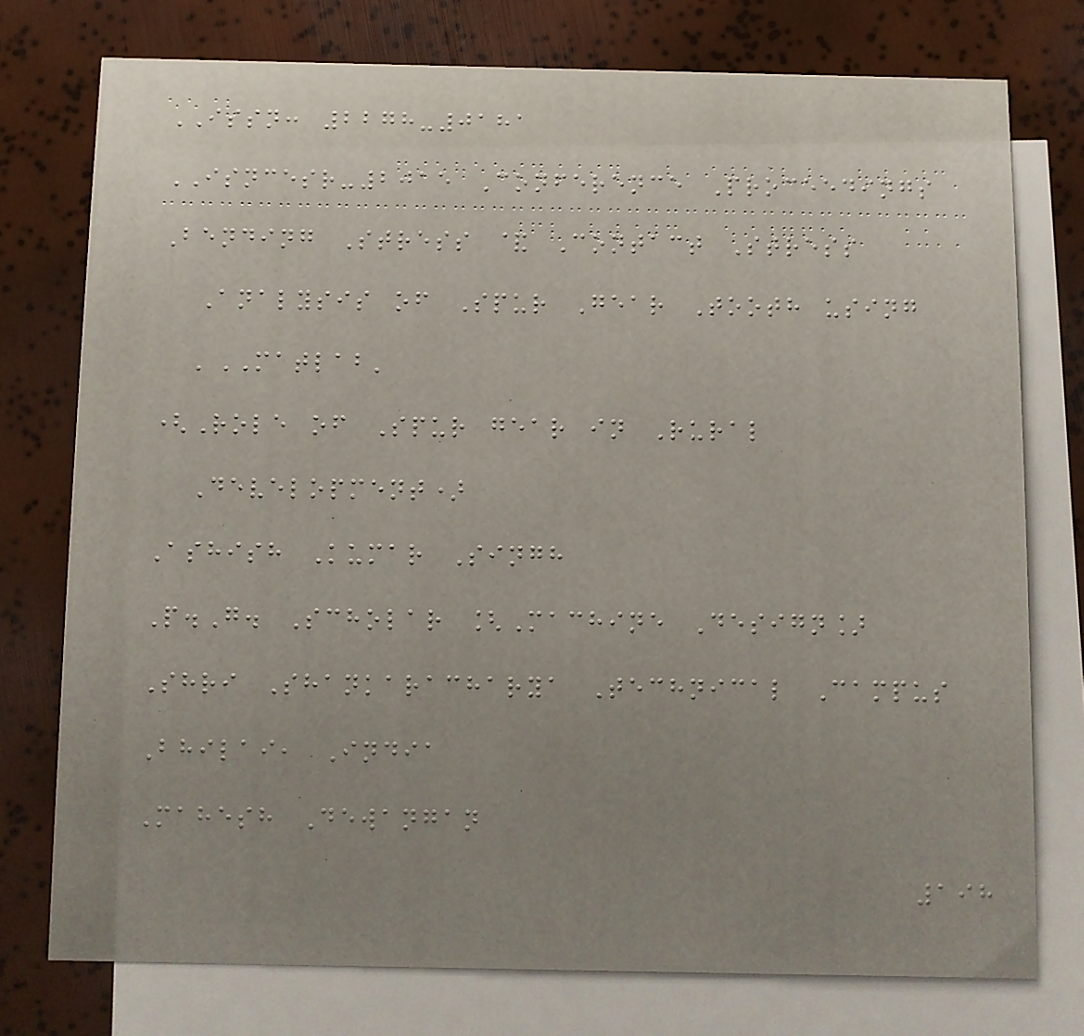ISSN: 2278-0181
ISNCESR-2015 Conference Proceedings
Bending Stress & Contact Stress
Analysis of Spur Gear Tooth using
'MATLAB'
(Role of Spur gear in Rural
Development)
Ashish Kumar Singh
P.G. Scholar [Machine Design]
Shri Shankaracharya Technical Campus
Bhilai, India
Mahesh Dewangan
198
